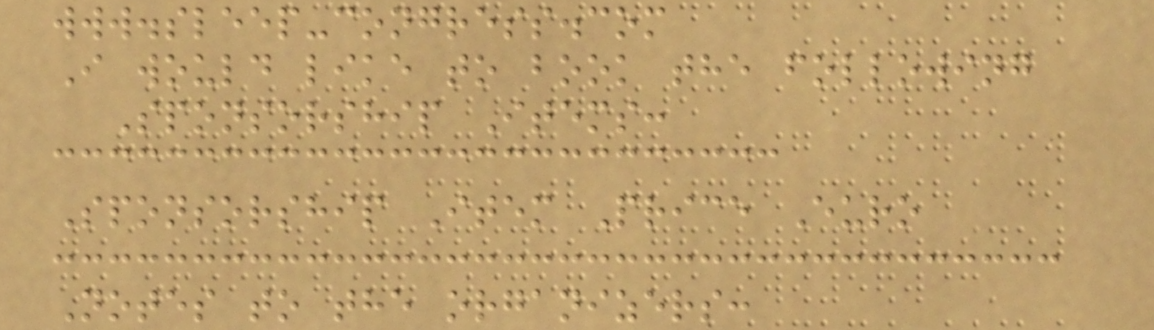www.sleep-congress.com
I would like to book the following
Sponsorship Items:
Sponsorship Item Price Euro
Notes to the organizers:
